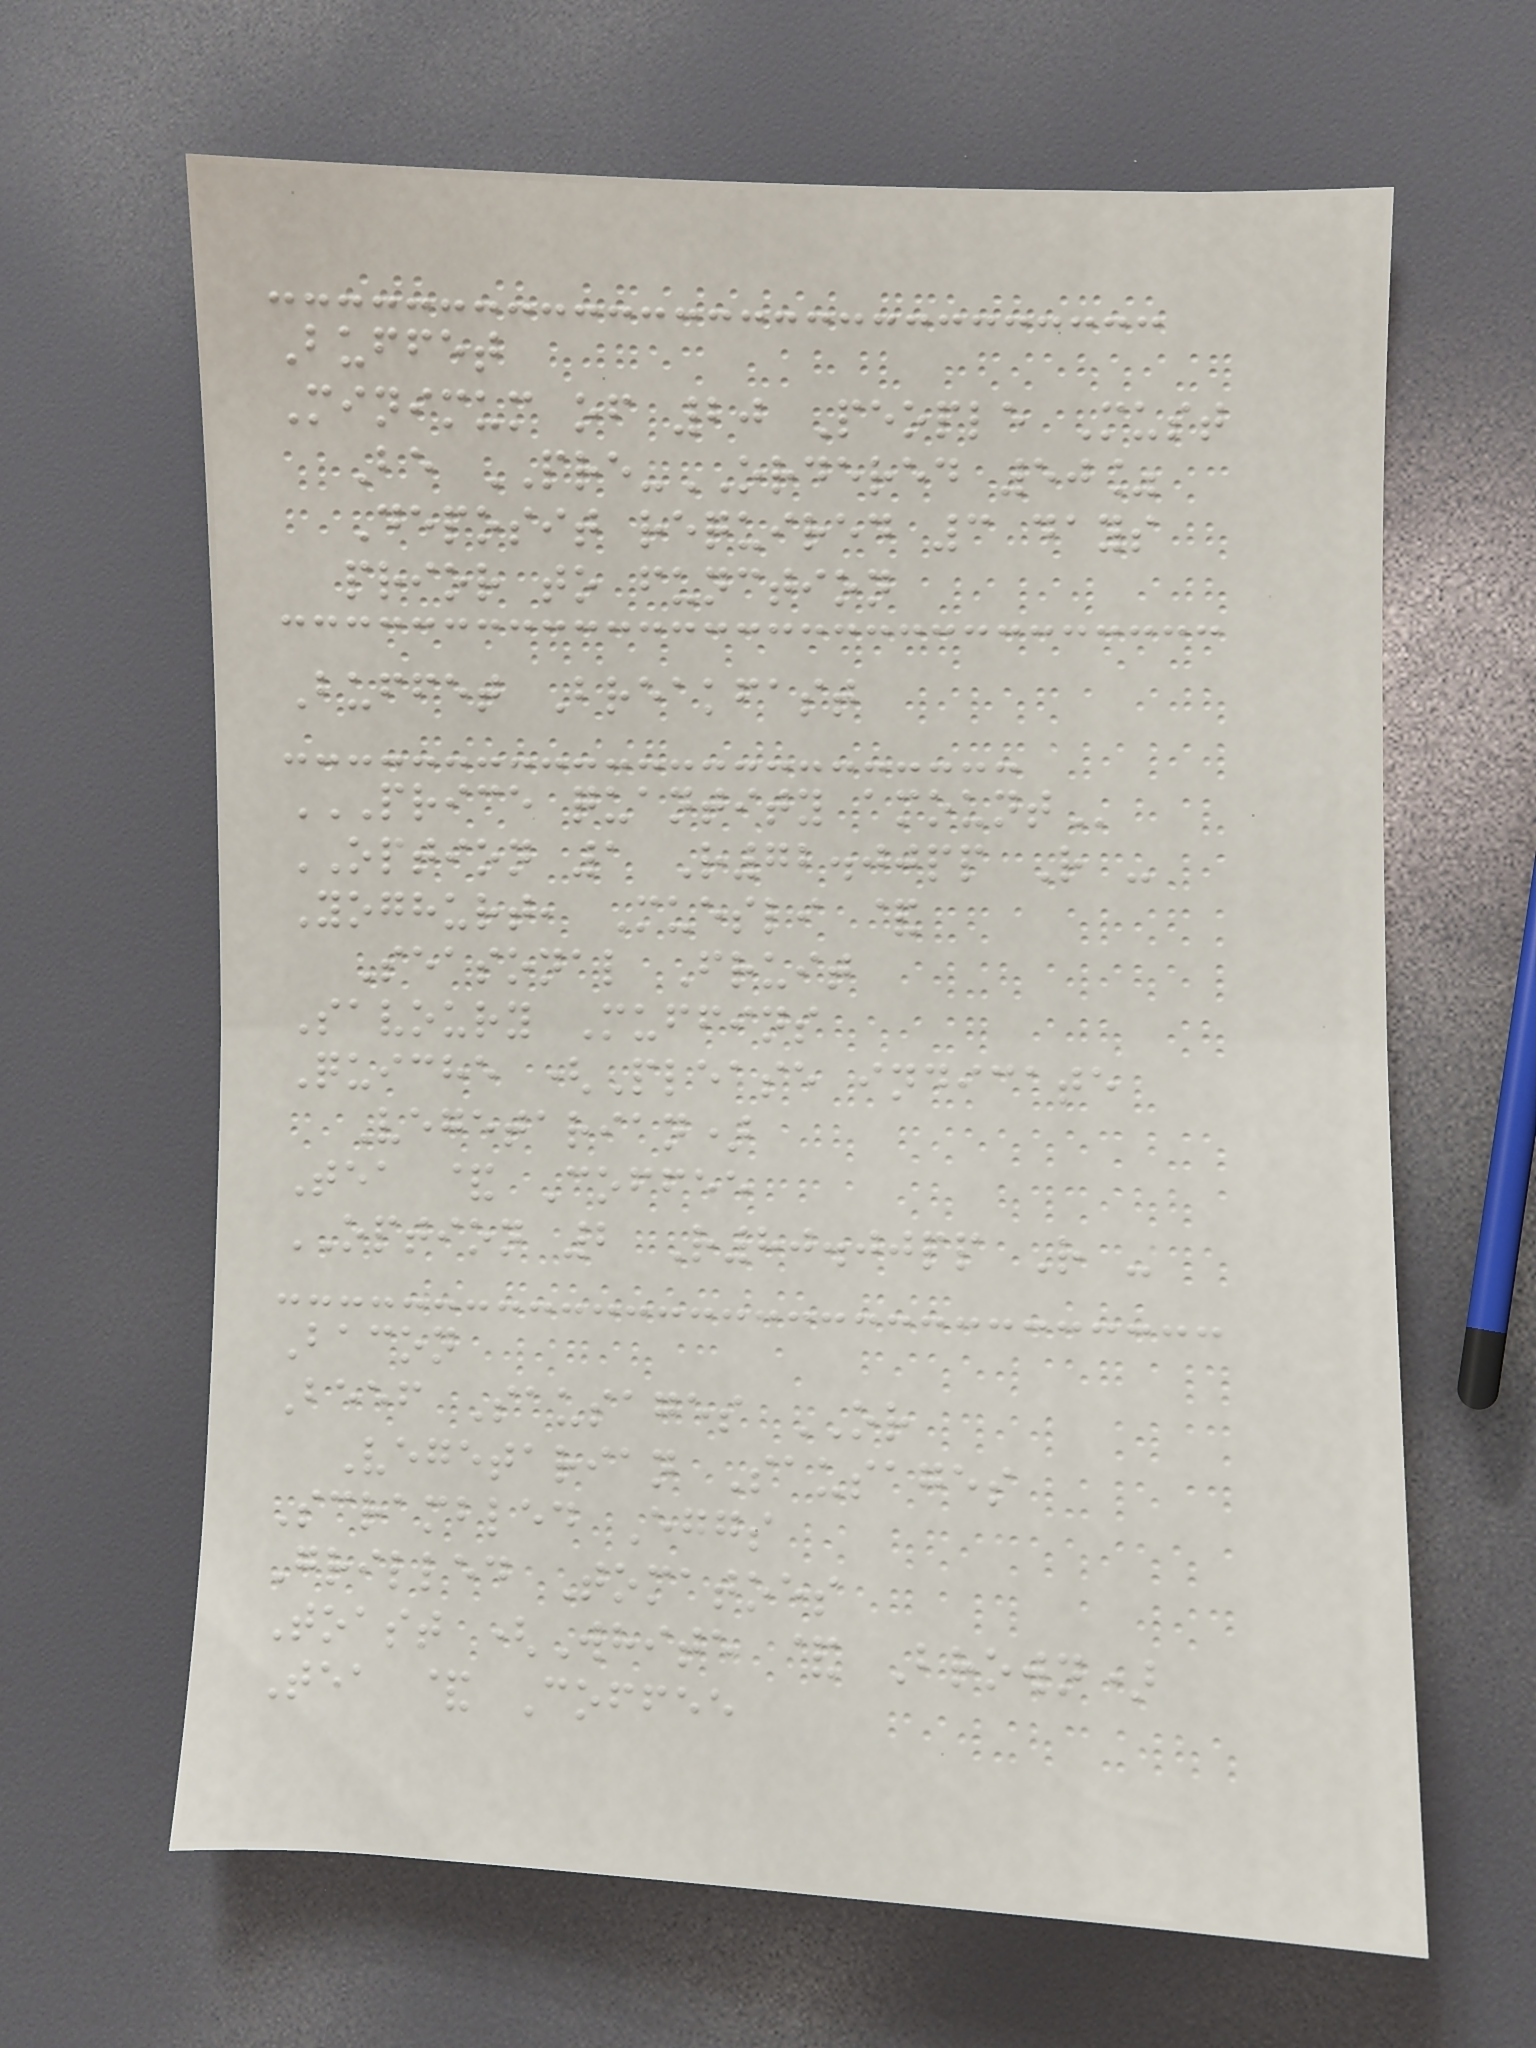Buffet
Minimum of 20 People Must
Be PRE-ORDERED 50%
Deposit required 3 days
prior to function
Buffet Breakfast
PRICE QUANTITY AMOUNT
OPTION 1 R72.00pp R -
Yoghurt, Muesli &
Seasonal Fruit
Savoury Muffins
Quiche (Please indicate
Vegetarian)
Tea & Coffee
OPTION 2 R80.00pp R -
Bacon
Beef Sausages OR
Vegetarian Sausages
Scrambled Eggs
Grilled Tomatoes
Toast (White & Brown)
Tea & Coffee
